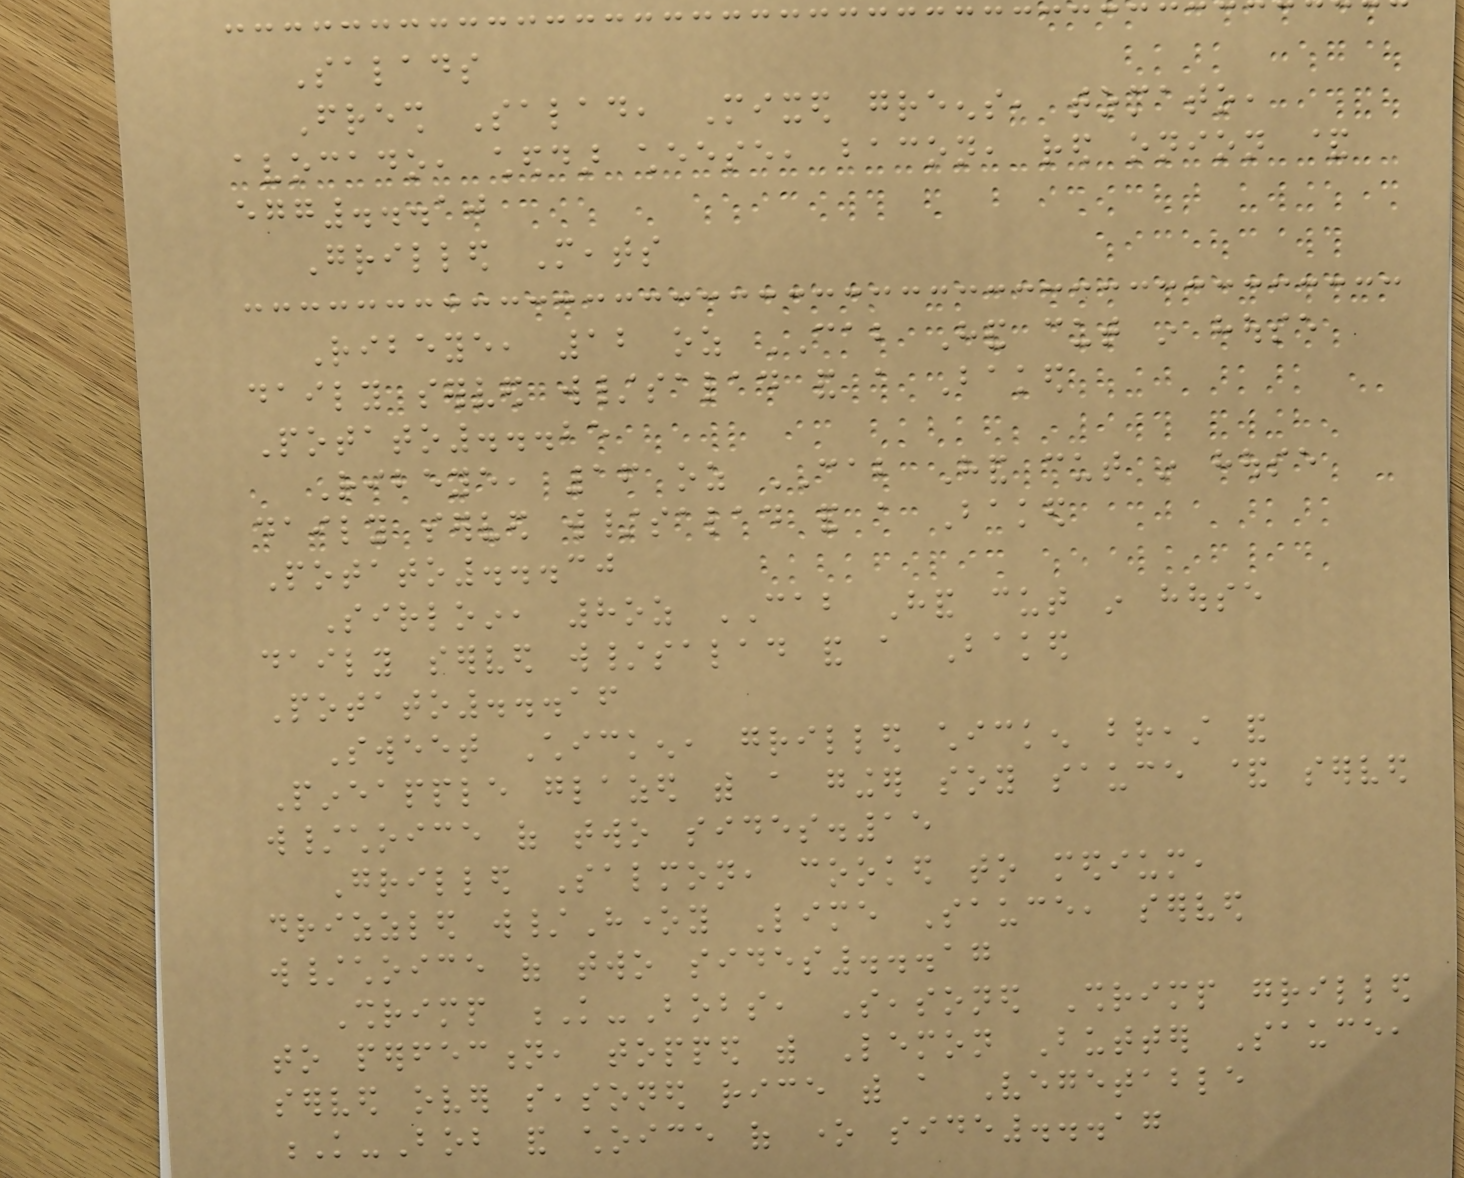Salads
Fresh Salad, Mixed greens, tomato,
avocado, cheddar cheese, bacon, red onion &
egg...10
Grilled Meats
Ribeye, 12 oz CAB Hand cut in house
daily served w/salad and a Baked
Potato...25
Ribeye, 16 oz CAB Hand cut in house
daily served w/salad and a Baked
Potato...30
Sirloin, 8oz CAB Hand cut in house
daily served w/salad and a Baked
Potato...16
Sweet Chicken, grilled chicken breast and
Pineapple glazed with a ginger soy sauce & served
w/choice of two sides.15
Grilled Salmon, cooked to medium,
drizzled w/Honey Lime Sauce, served
w/choice of two sides...17
Shrimp K-Bobs, Seasoned Shrimp grilled
to perfection, topped with Lemon Butter Sauce,
served over seasoned rice with a Vegetable
K-Bob and choice of one side...17
